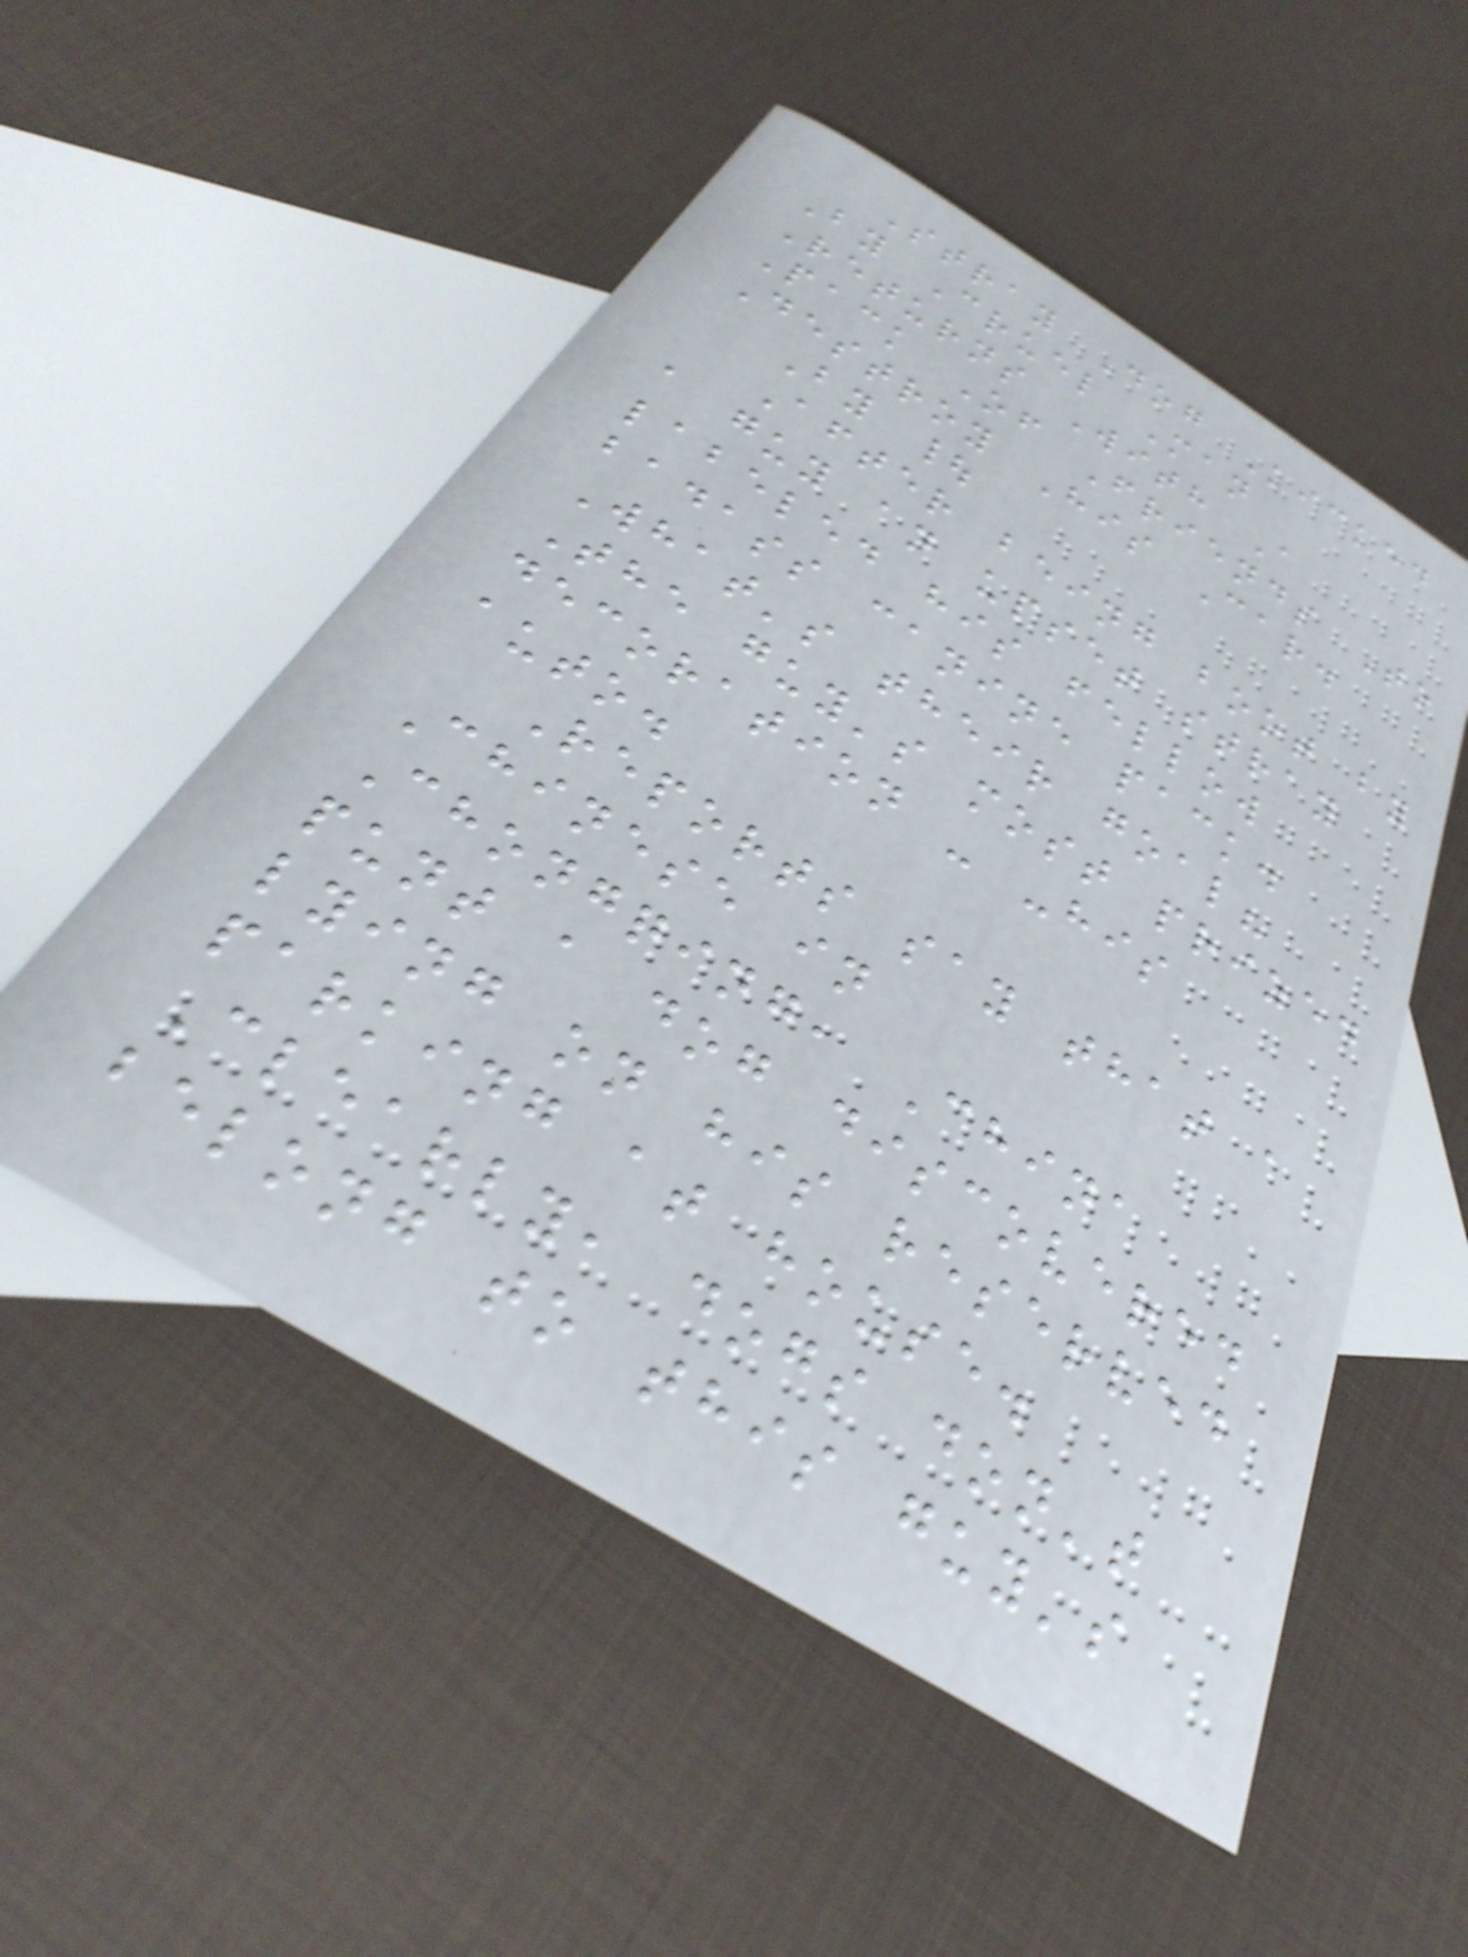Stray Dog Kicked
By Cruel Man
Returns With A
Pack Of Friends To
Destroy His Car.
By |
After being boot by
a guy an upset stray
labeled his fellow
badass canine pack.
What's their goal?
The guy's most prized
decoration - -his
auto.
Reports say that a
Chinese in
Chongqing, China
punt a dog discovered
lying on his reserved
parking at house.
Clearly, dogs don't
belong to this guy's
